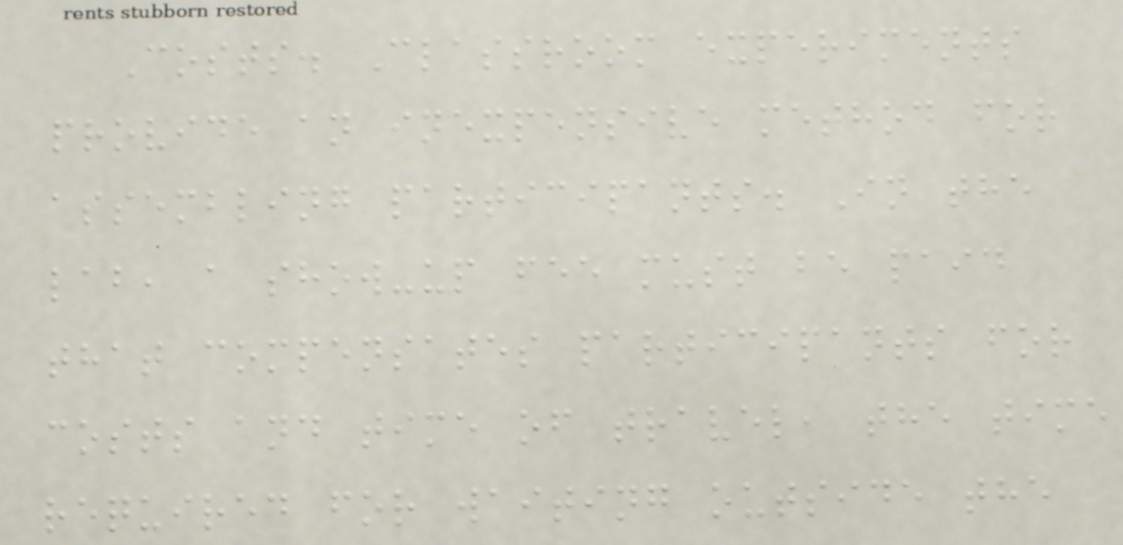Costs. Classroom experiments
provide an inexpensive method for
assembling participants. In the
lab, a show-up fee must be paid
that compensates participants for
costs and time of travel, the time
required for waiting outside the
